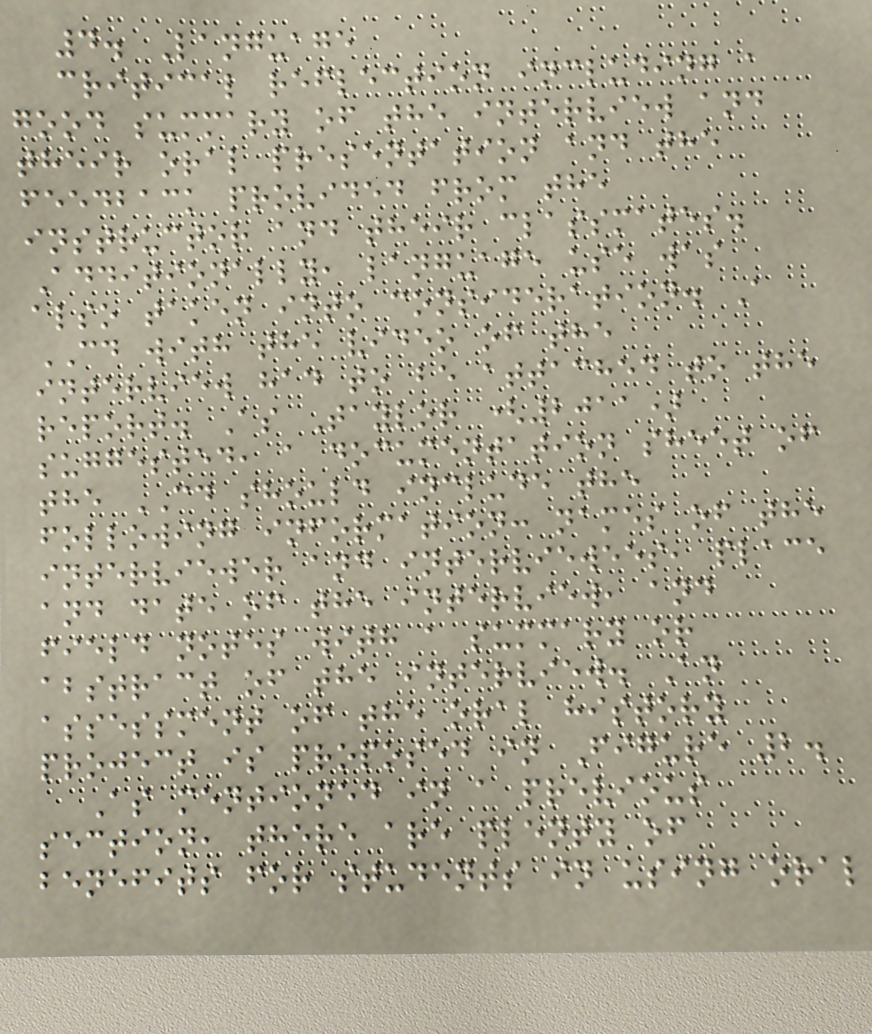4. Language
critical reflection including a
good summary of the interview and
their oral presentation and the
feedback provided from the
instructor and their classmates.
Additionally, language use was
also taken into consideration. A
CD with the video of the
interview had to be attached to the
report. As Taylor (2011)
suggested, a documentation sheet of
the CD should include the
following information: names of the
interviewer and interviewees, place
and date of the interview, and
field notes with a summary or
abstract of the interview. An
assessment of the oral history
project is proposed in Figure 2.
As mentioned in a previous
section, there are plenty of
benefits for students in using oral
